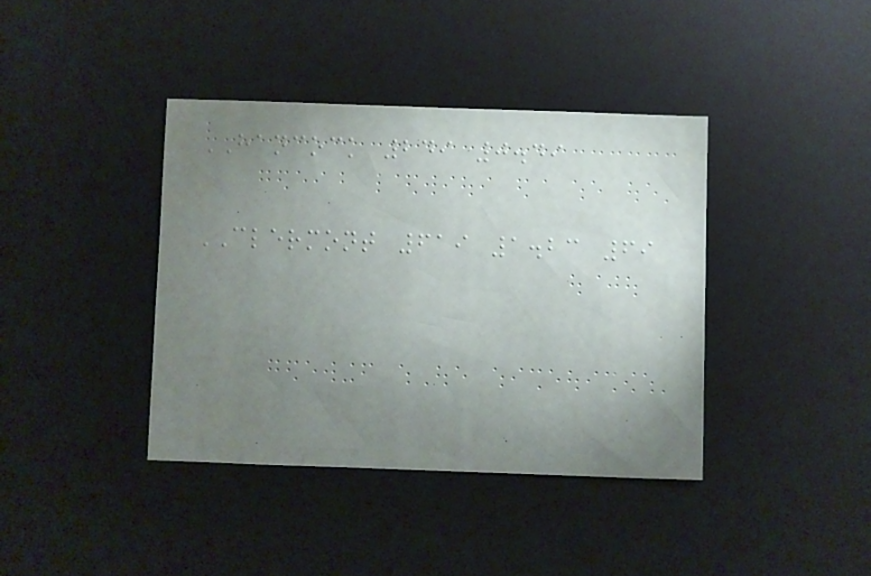HANCOCK 249 0.49
CLERMONT 619 1.23 69
